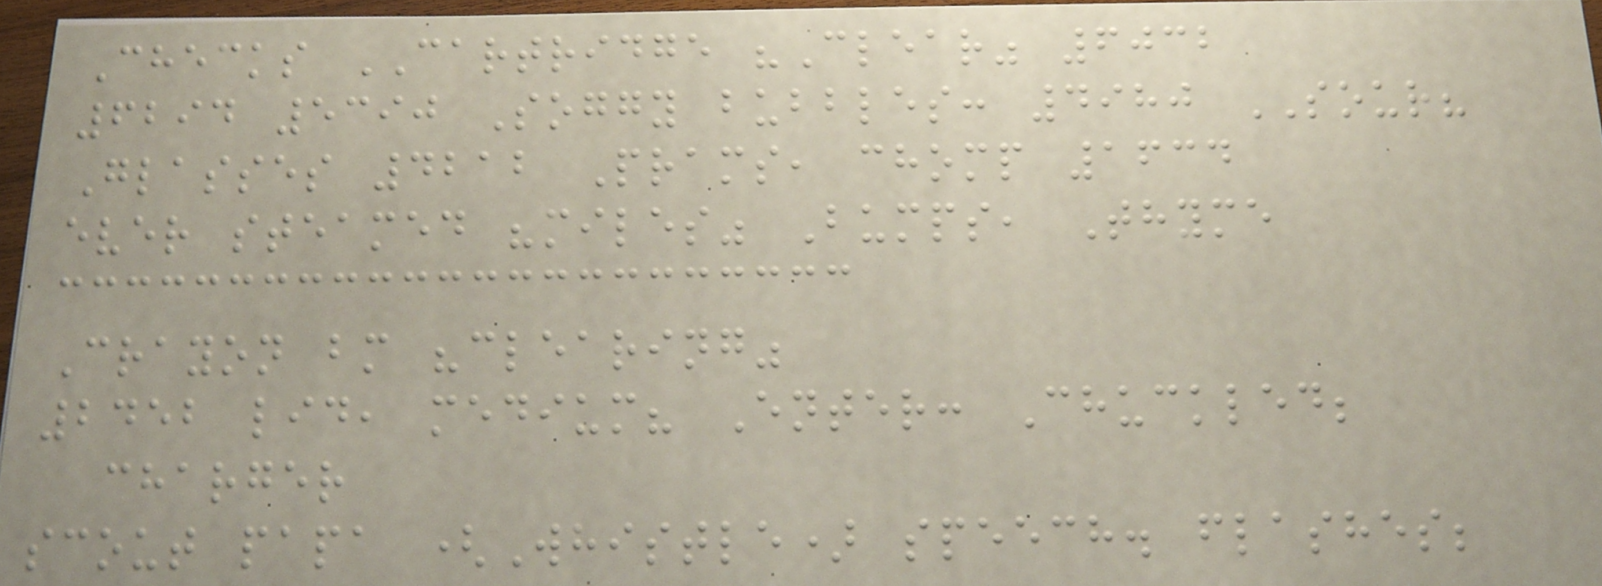Checks CARTRIDGE "Clear" 6032
6294 5390 Soggy bubbles: 4980 SOUR?
Glasses 4212 Prams, chomp 1634
ever steamed "miles" Bumps, Thyme
Crayon bm "clearing"
2452 lid, medium? Enter: Chuckled;
charger
scout papa (Whistle) speech. flashes;
